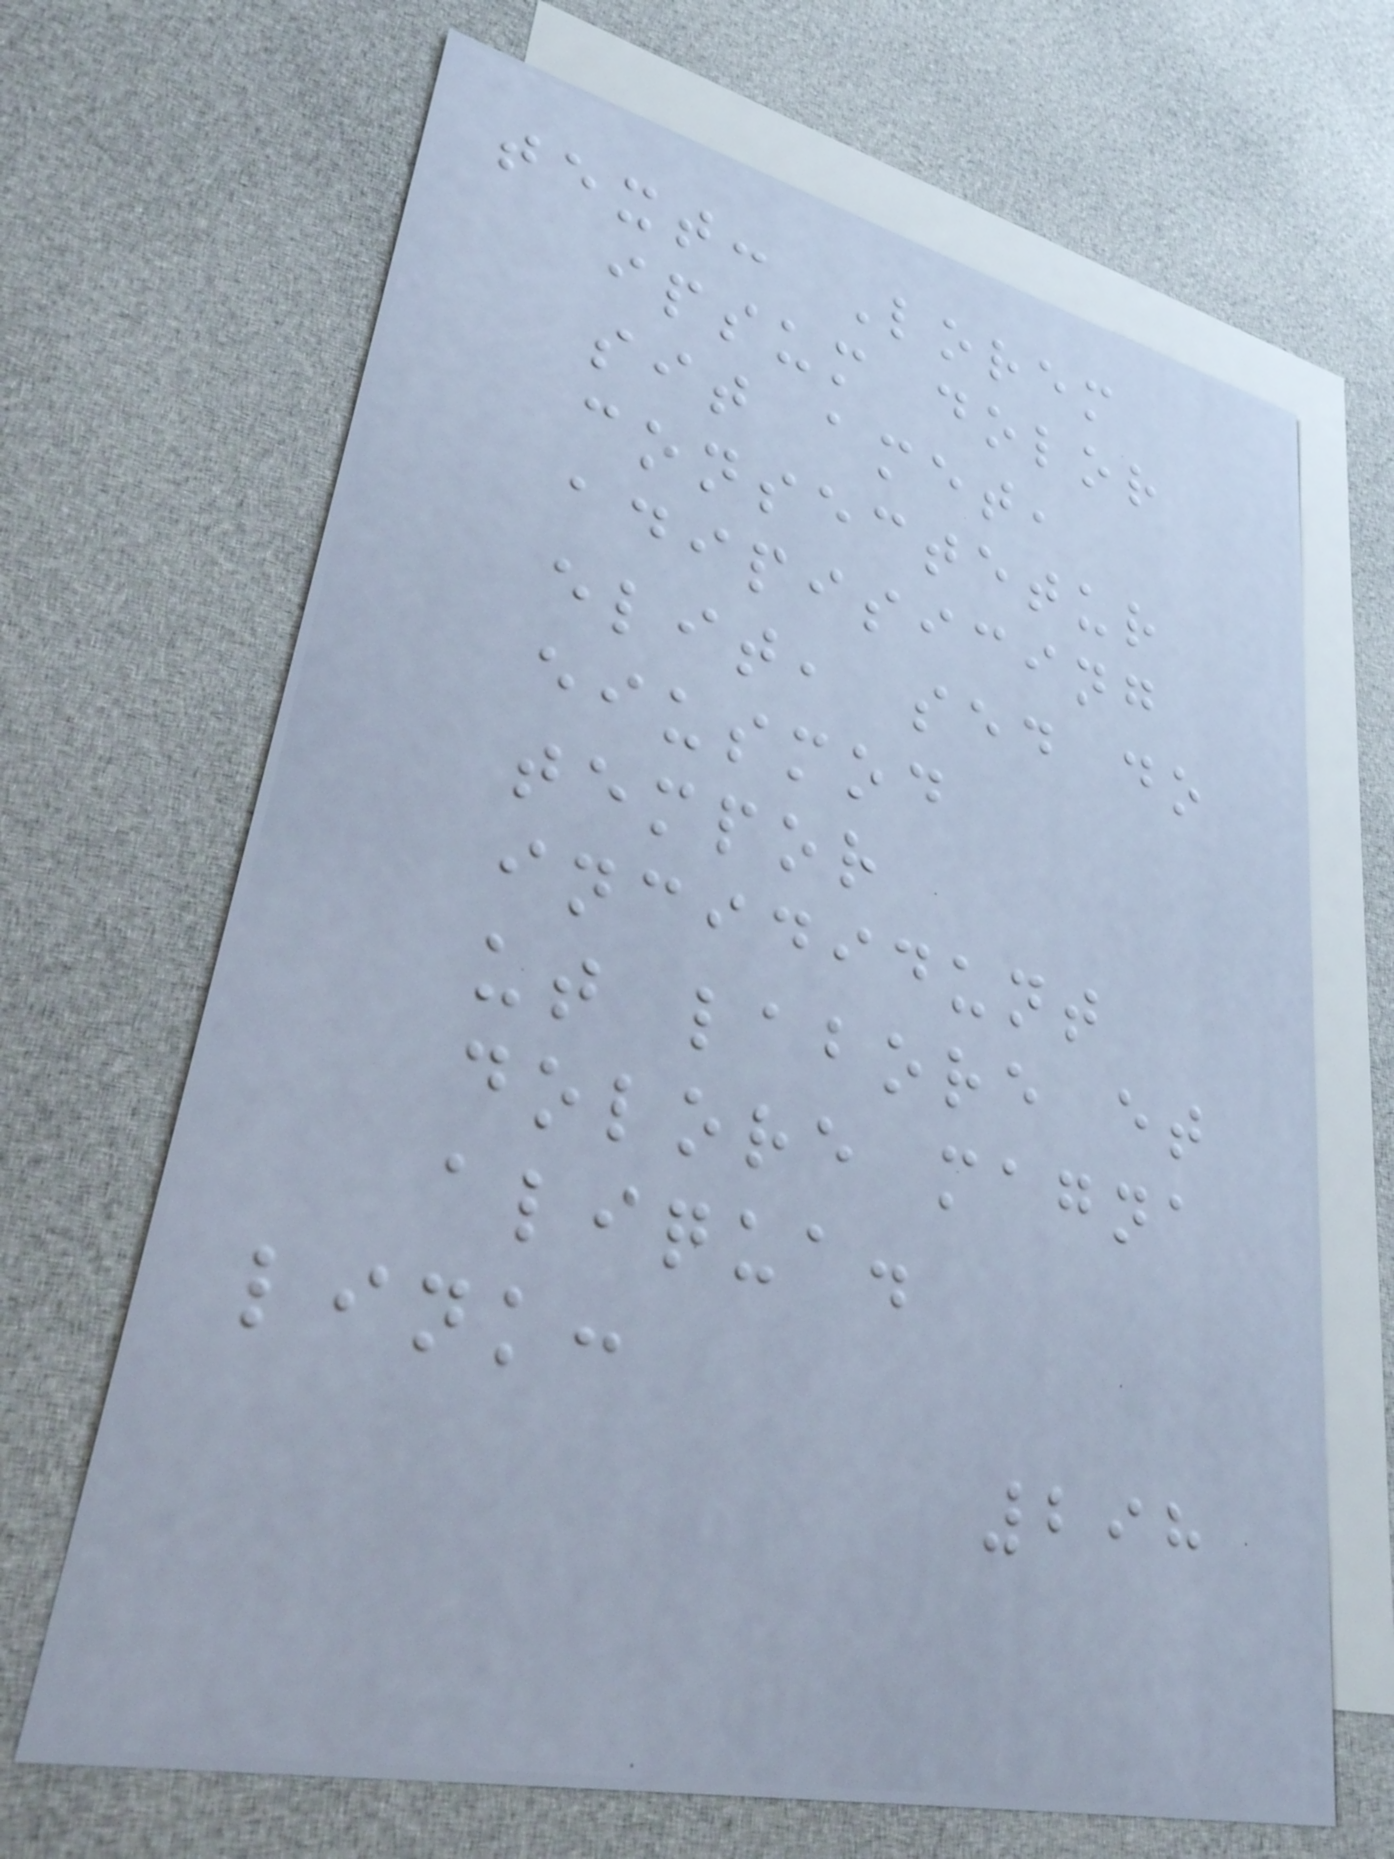text: Lorem
ipsum dolor
sit amet,
consectetur
adipisicing
elit, sed do
eiusmod
tempor
incididunt
ut labore et
dolore magna
aliqua.
link:
298
